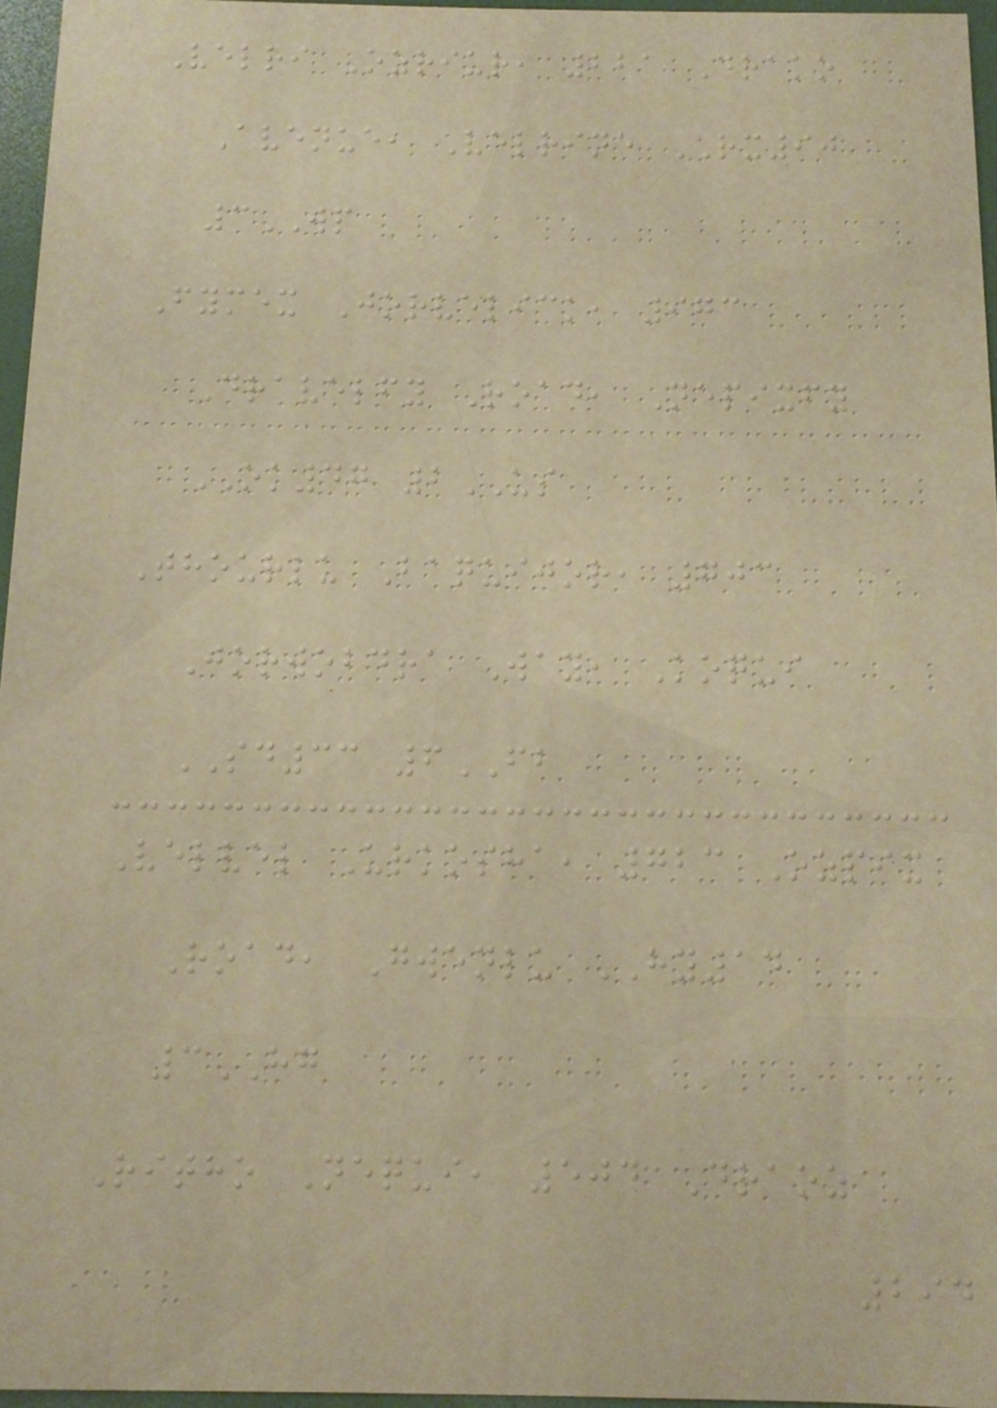Velri Ozriur, 221 Drako
Avenue, Velrine RX90
3WP
Fymex Jorvelick, 973
Dravelfy Road, Nepixfy
OK47 2US
Thourlu Baquijor, 703
Jorwobdra Way, Koqui
SD33 6FB
Velvel Urkosha, 723 Ozpix
Road, Gwenlu HY14
3HG
Ritho Nequi, 504 Draoz
294
